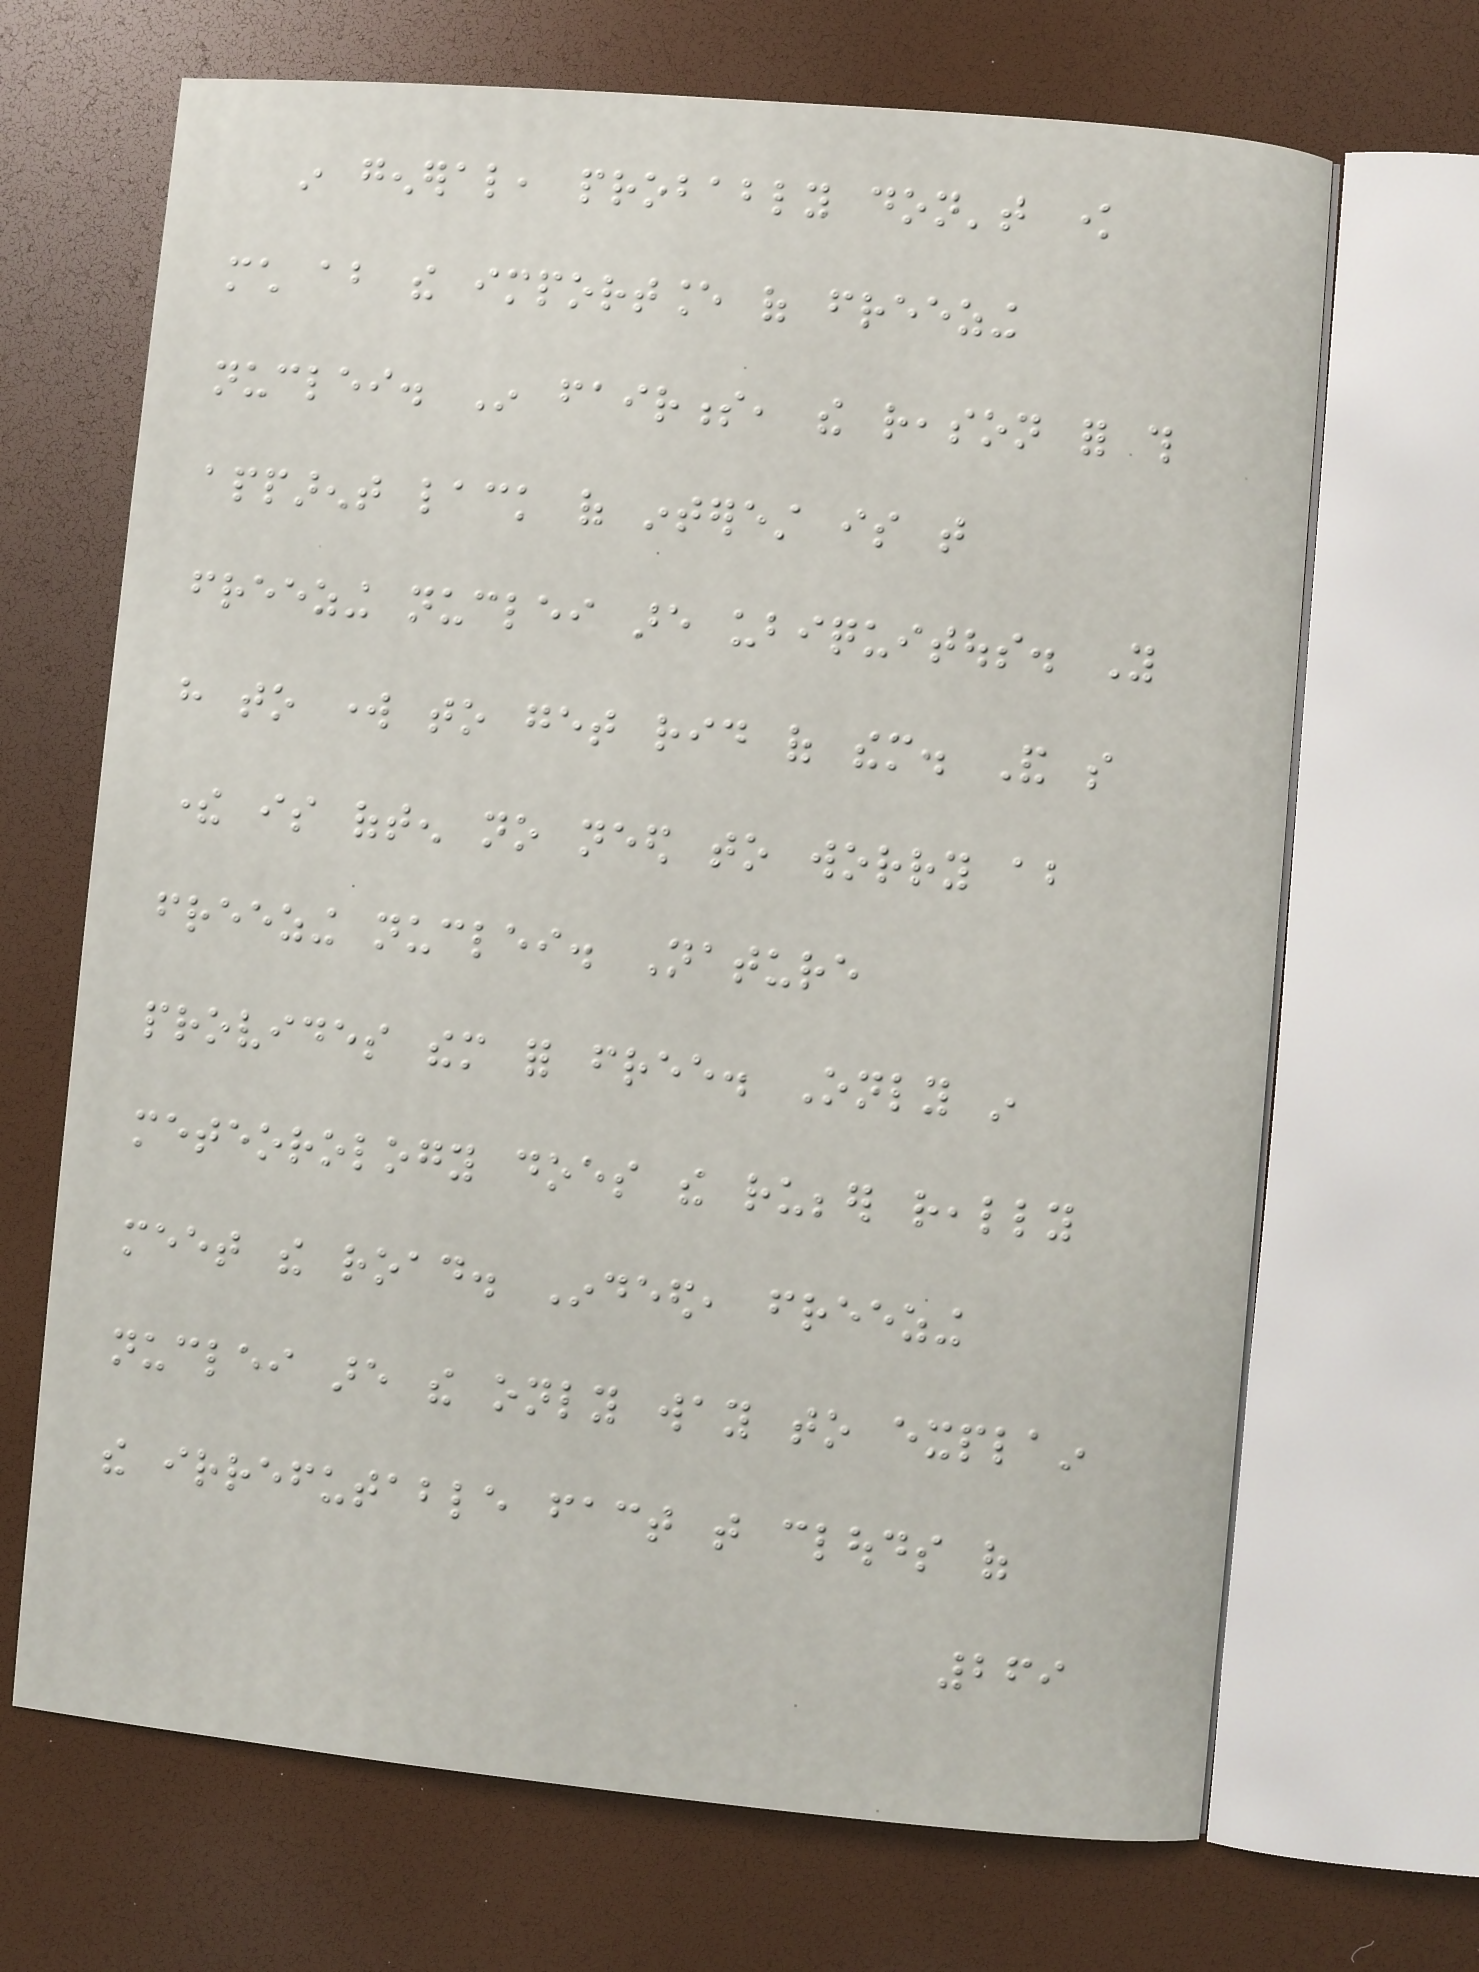in general, probably don't know
much about the importance of freezing
nuclei. In fairness, the reason for this
apparent lack of interest is that
freezing nuclei are ubiquitous. You
have to work to get rid of them. And so
there is often no need to worry about
freezing nuclei. Nature
provides them for free. Only in
meteorology does the rubber really
meet the road. Indeed, freezing
nuclei are the only way to explain
the irrefutable fact that clouds of
269
